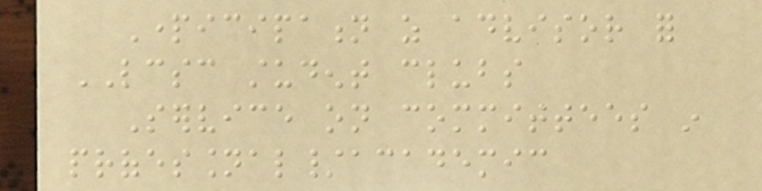Participation as advisor for
LCSC student clubs
Service on committees in
professional/academic
